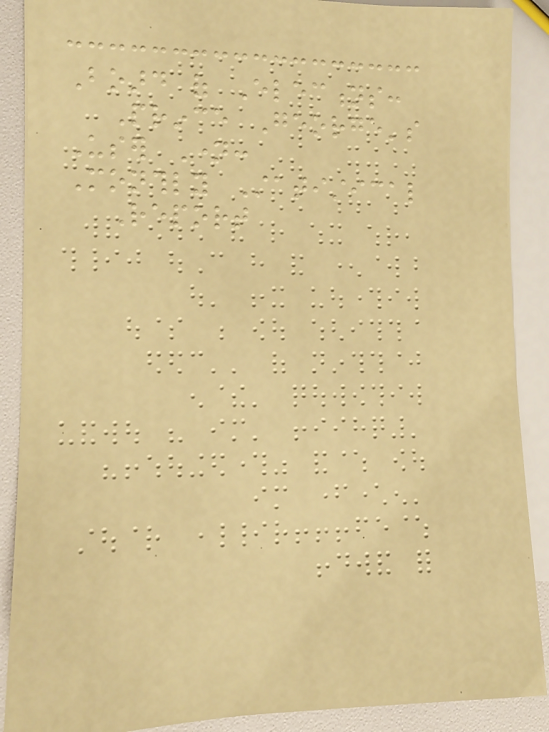Board of Elections:
Prince George's
User Name:
Monthly Statistical
Report
